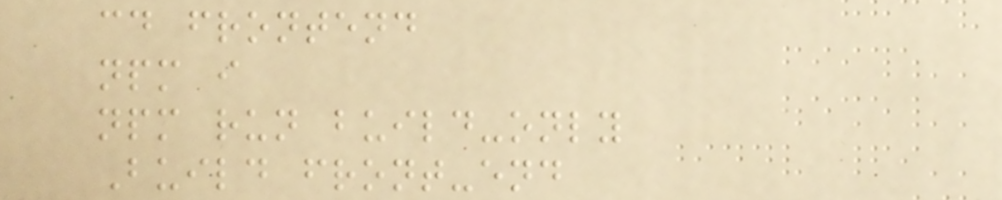cd frontend
npm i
npm run build-only
Build front-end
